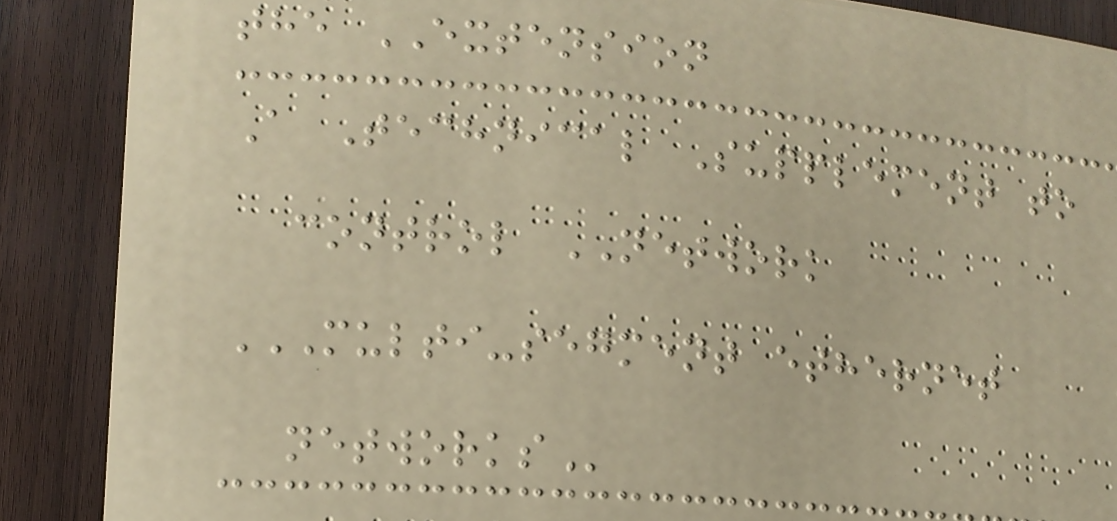the EXTENSION
A Technical Supplement to
control NETWORK
MULTI-SEGMENT ETHERNET
NETWORKS
